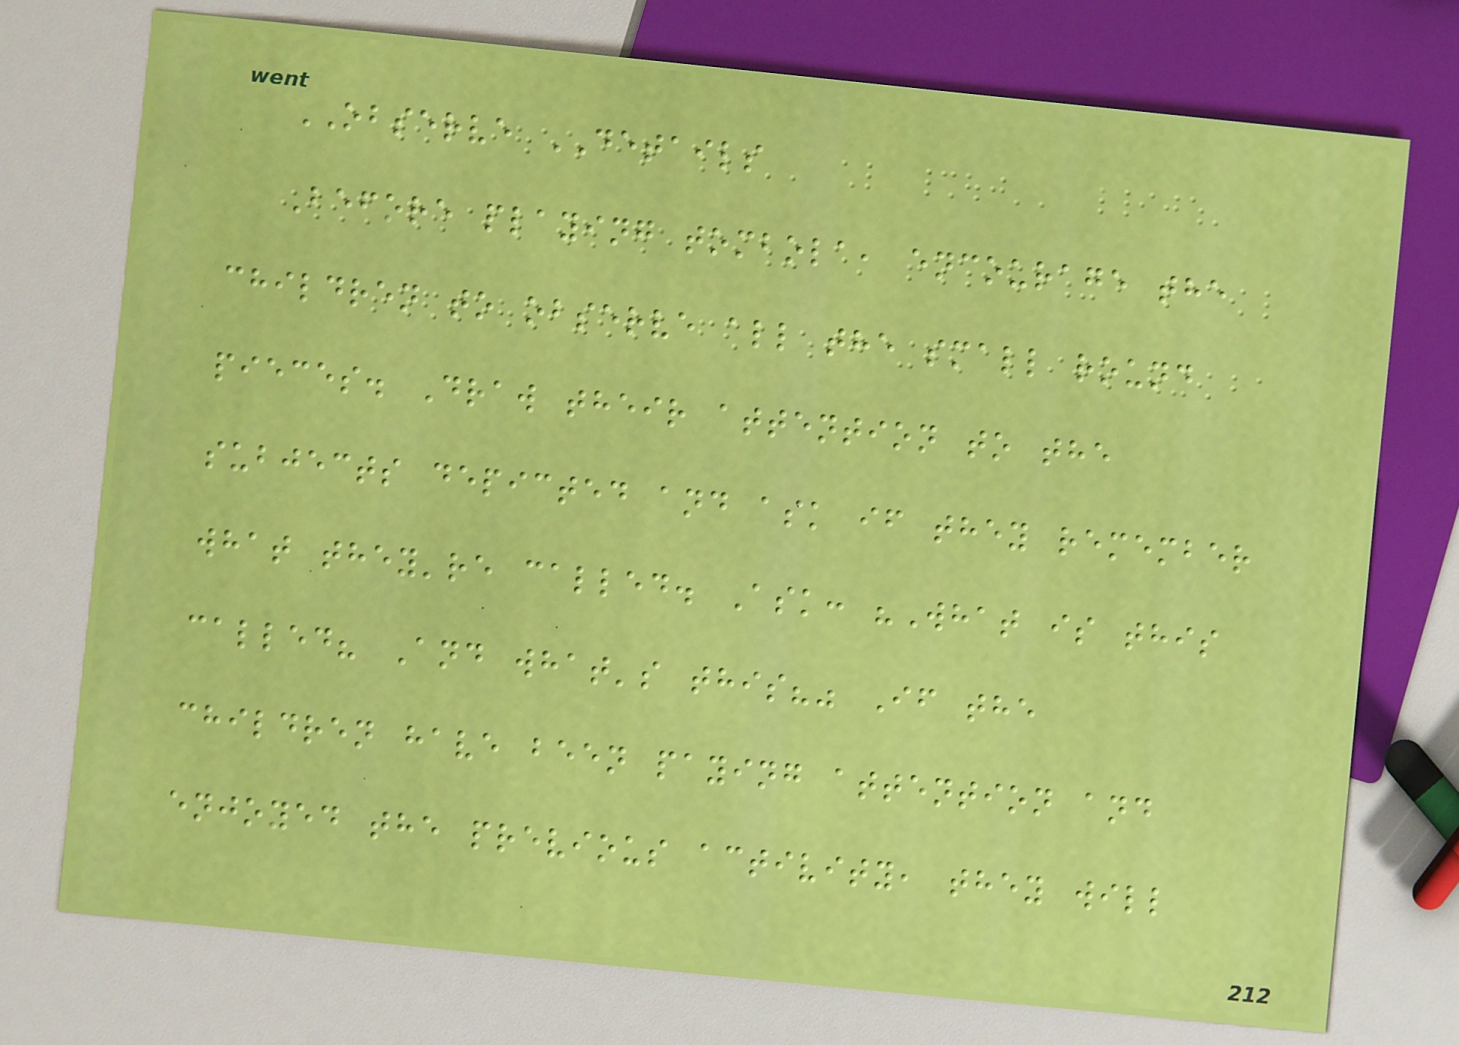OBSERVE DETAILS
Before playing tombola, encourage the
children to observe all the small round
pieces. Draw their attention to the
subjects depicted and ask if they remember
what they're called. Ask: "What is this
called? And what's this?" If the
children have been paying attention and
enjoyed the previous activity, they will
